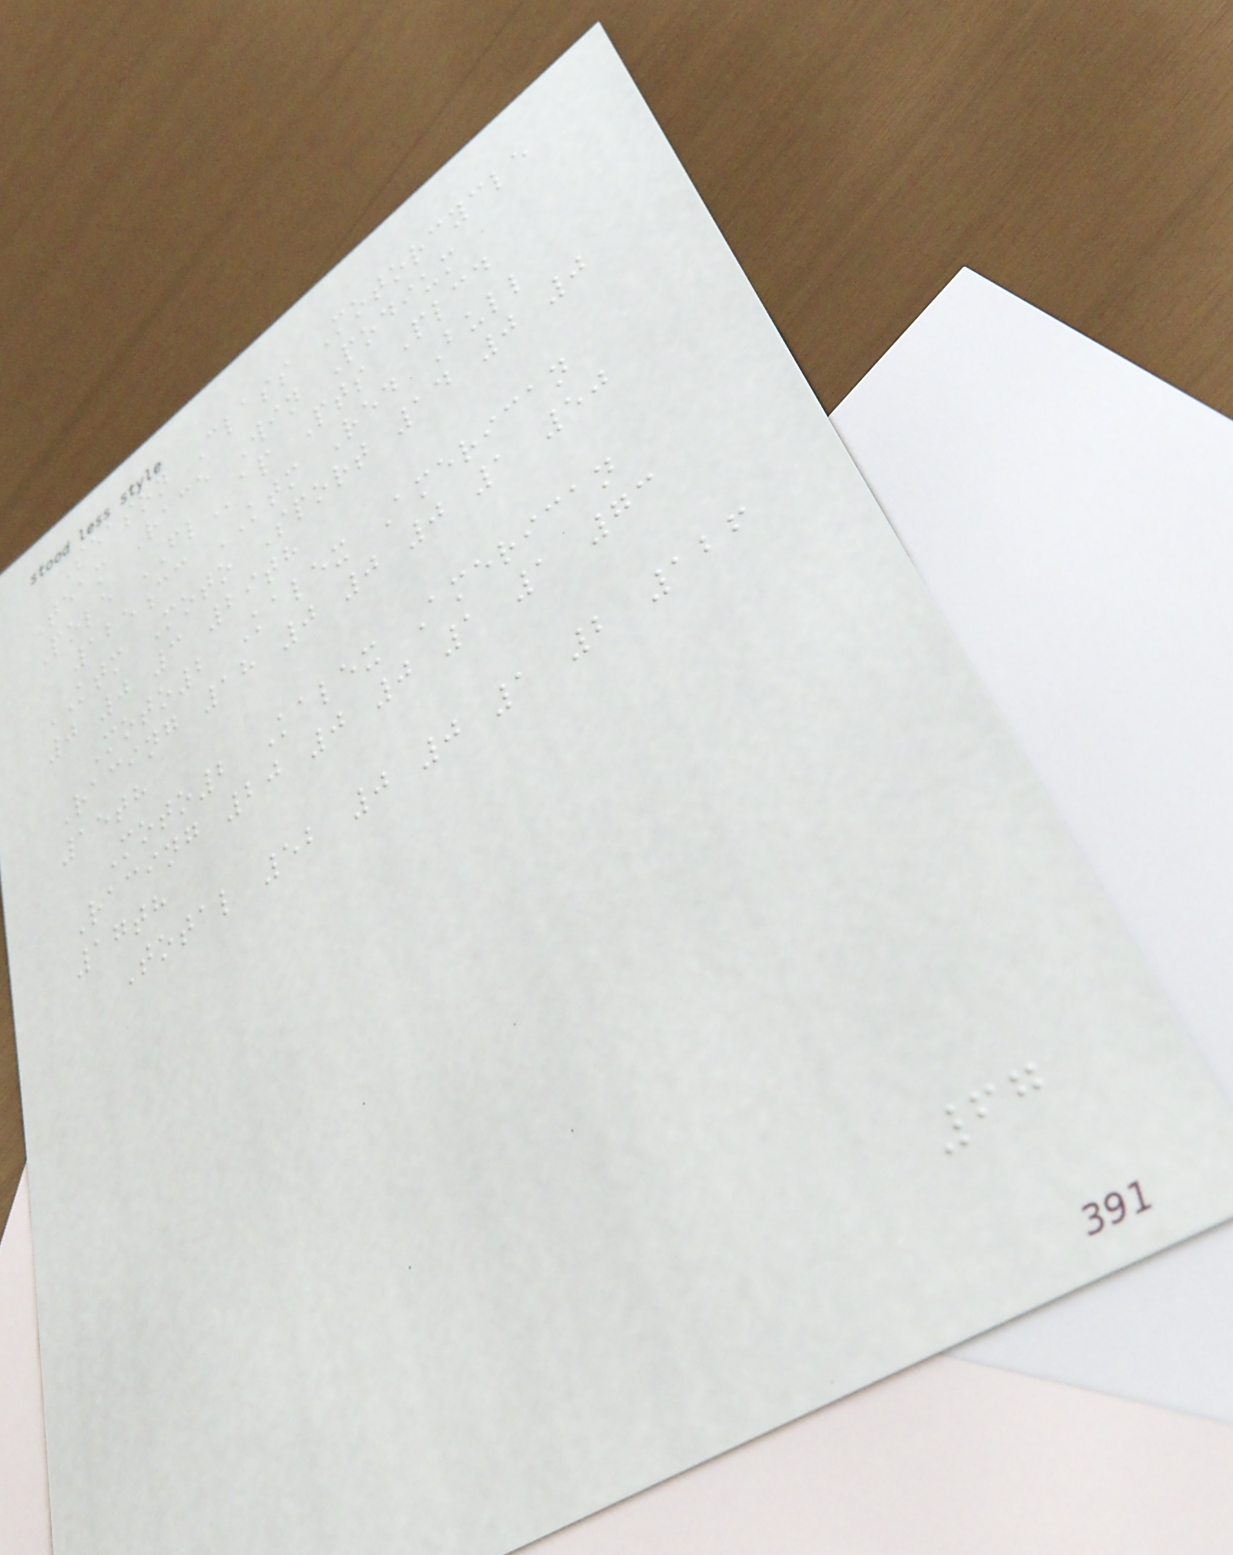Season Class Motorcycle
Team Race Win Podium
Pole FLap Pts Plcd
125cc KTM Red Bull
KTM Moto Sport 14 0 0
0 0 3 29th
Moto2 Kalex American
Racing 18 0 0 0 1 50
15th
Moto2 Kalex American
Racing 20 0 0 1 1 73
17th
Total 52 0 0 1 2 126
67
